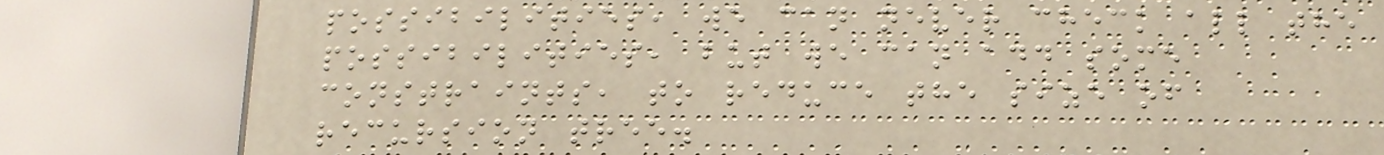possibilities, we can never check all the
possibilities, but we can add some
constraints, to reduce the size of
recursion tree.
